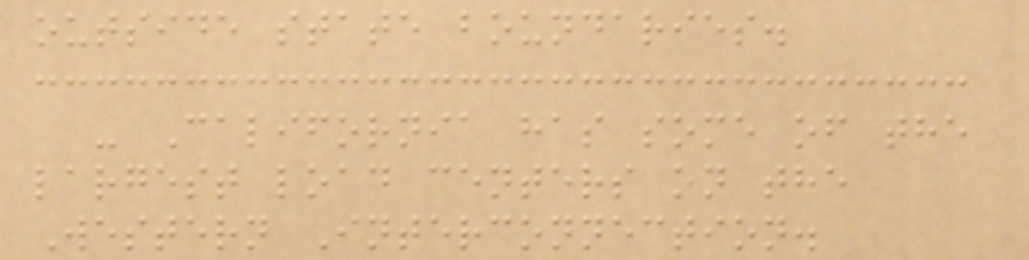outside state boundaries.
- California has some of the
largest load centers on the
Western Interconnection.
